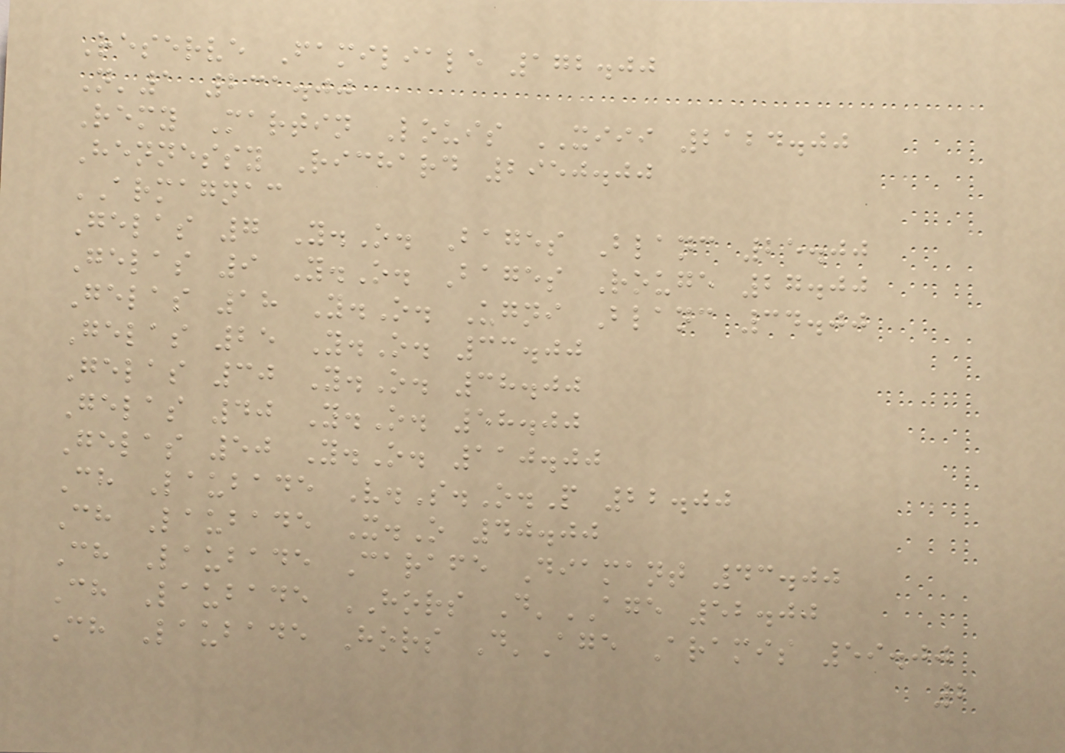Reserve Familiale 172.00
N'1 231.00
Remy Martin Louis XIII 2124.00
Hennessy Richard 2950.00
ARMAGNAC
Gelas 7 Y.O. Bages Blanc 25.00
Gelas 9 Y.O. Bages Rouge 27.00
Gelas 18 Y.O. Ugni Blanc 34.00
Gelas 25 Y.O. 33.00
Gelas 30 Y.O. 38.00
Gelas 40 Y.O. 58.00
Gelas 50 Y.O. 110.00
Ch Laubade V.S.O.P 22.00
Ch Laubade X.O 40.00
Ch Laubade Carafe Diamant 43.00
Ch Laubade HORS D'AGE 52.00
Ch Laubade Hors D'Age Aramis 59.00
2
